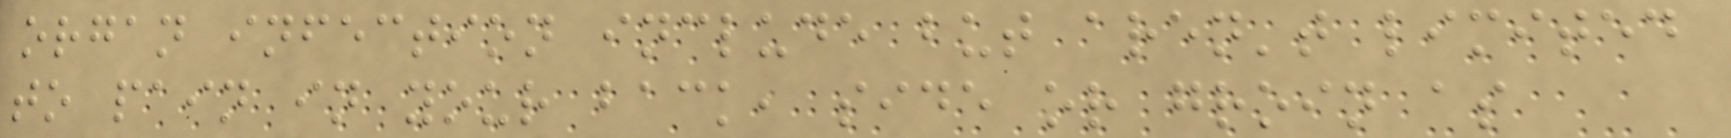organ infection include but aren't limited
to pain in your back, side or groin as
